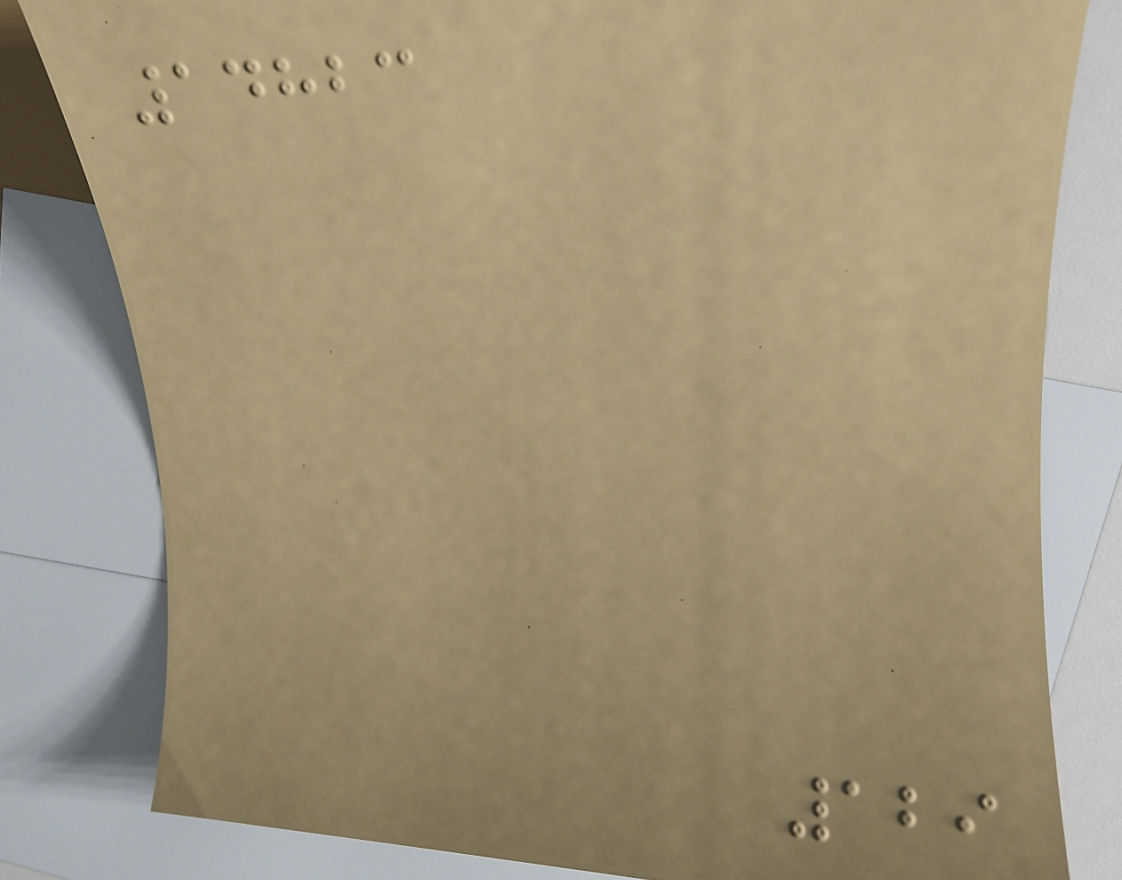14823
129
